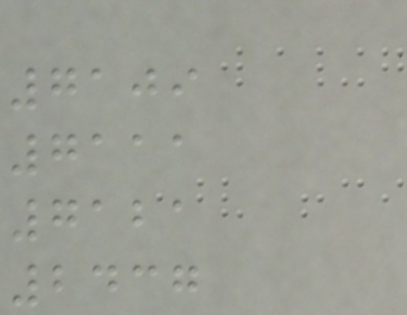7109
7111
7121
2437
